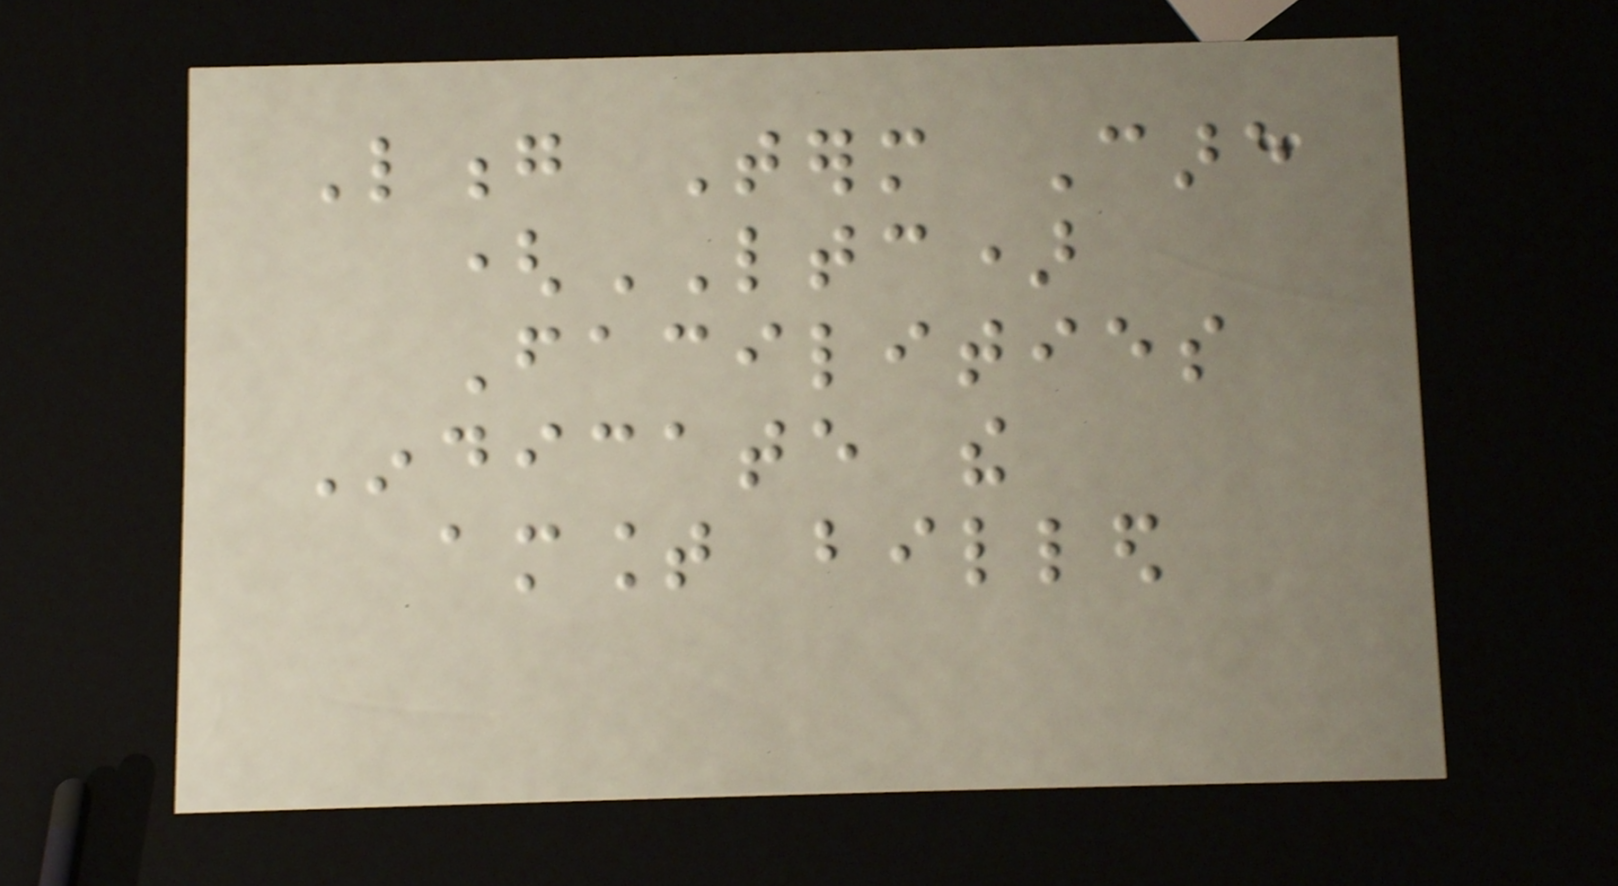Long Term Care
(LTC)
Facilities
Indicate the
amount billed
